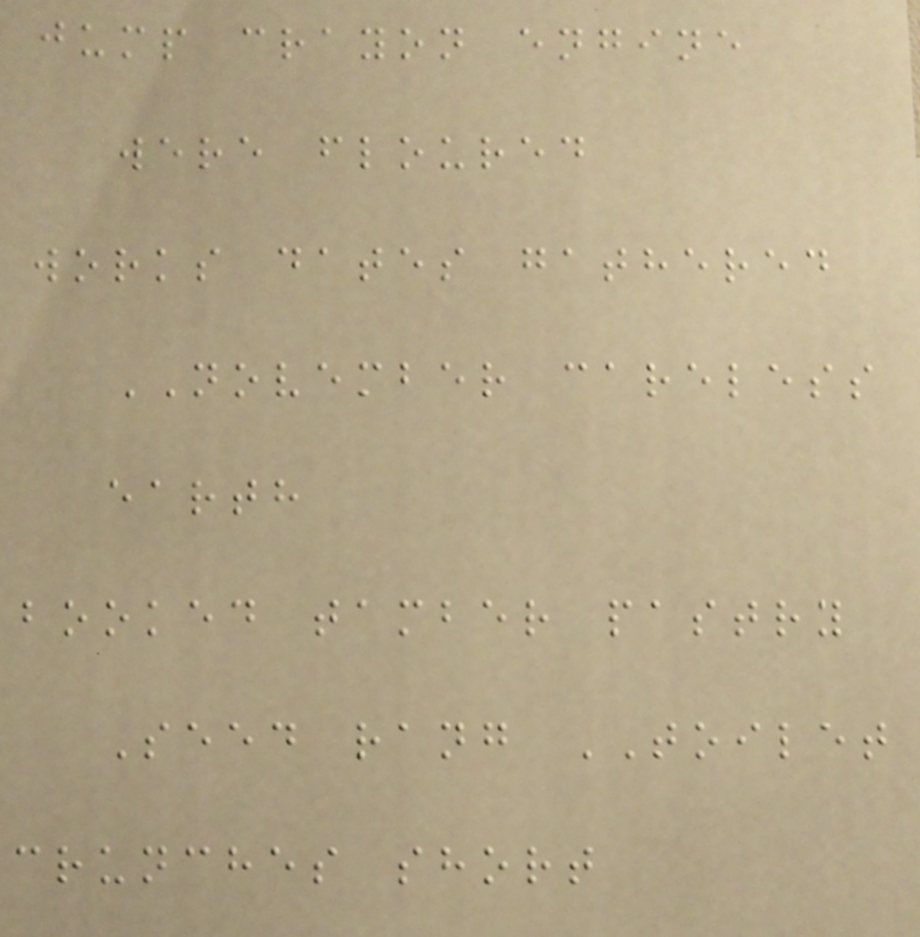jump crayon engine
were floured
works dates gathered
NOVEMBER careless
earth
booked tamber pastry
Seed rang TOILET
crunches short
